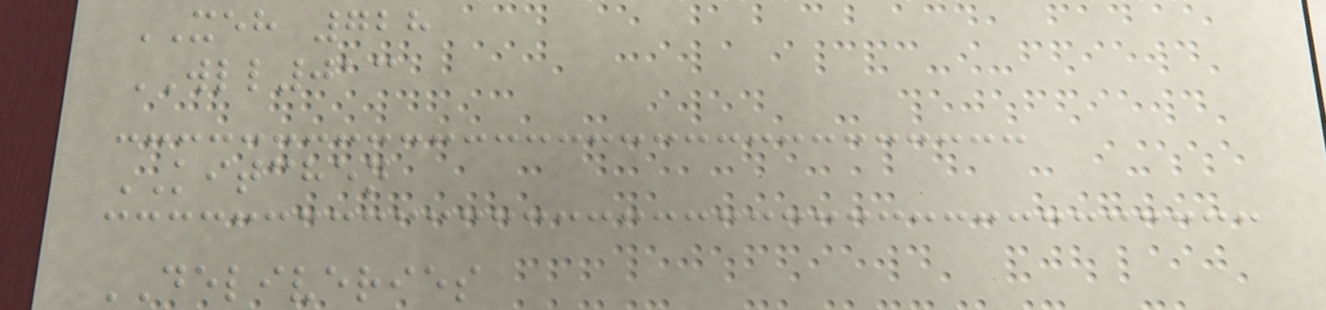XEH 728
WLL013
KITCHEN
DELIVERIES
